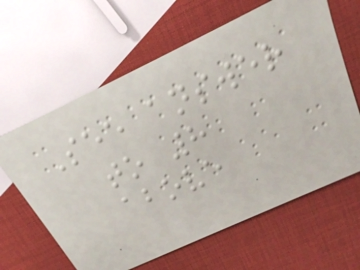See answer
to 8
above
